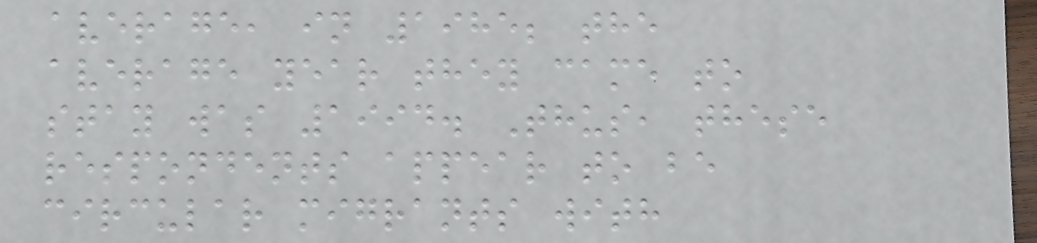average, in 1985; the
average year they came to
stay was 1994. Thus, these
respondents appear to be
circular migrants with
